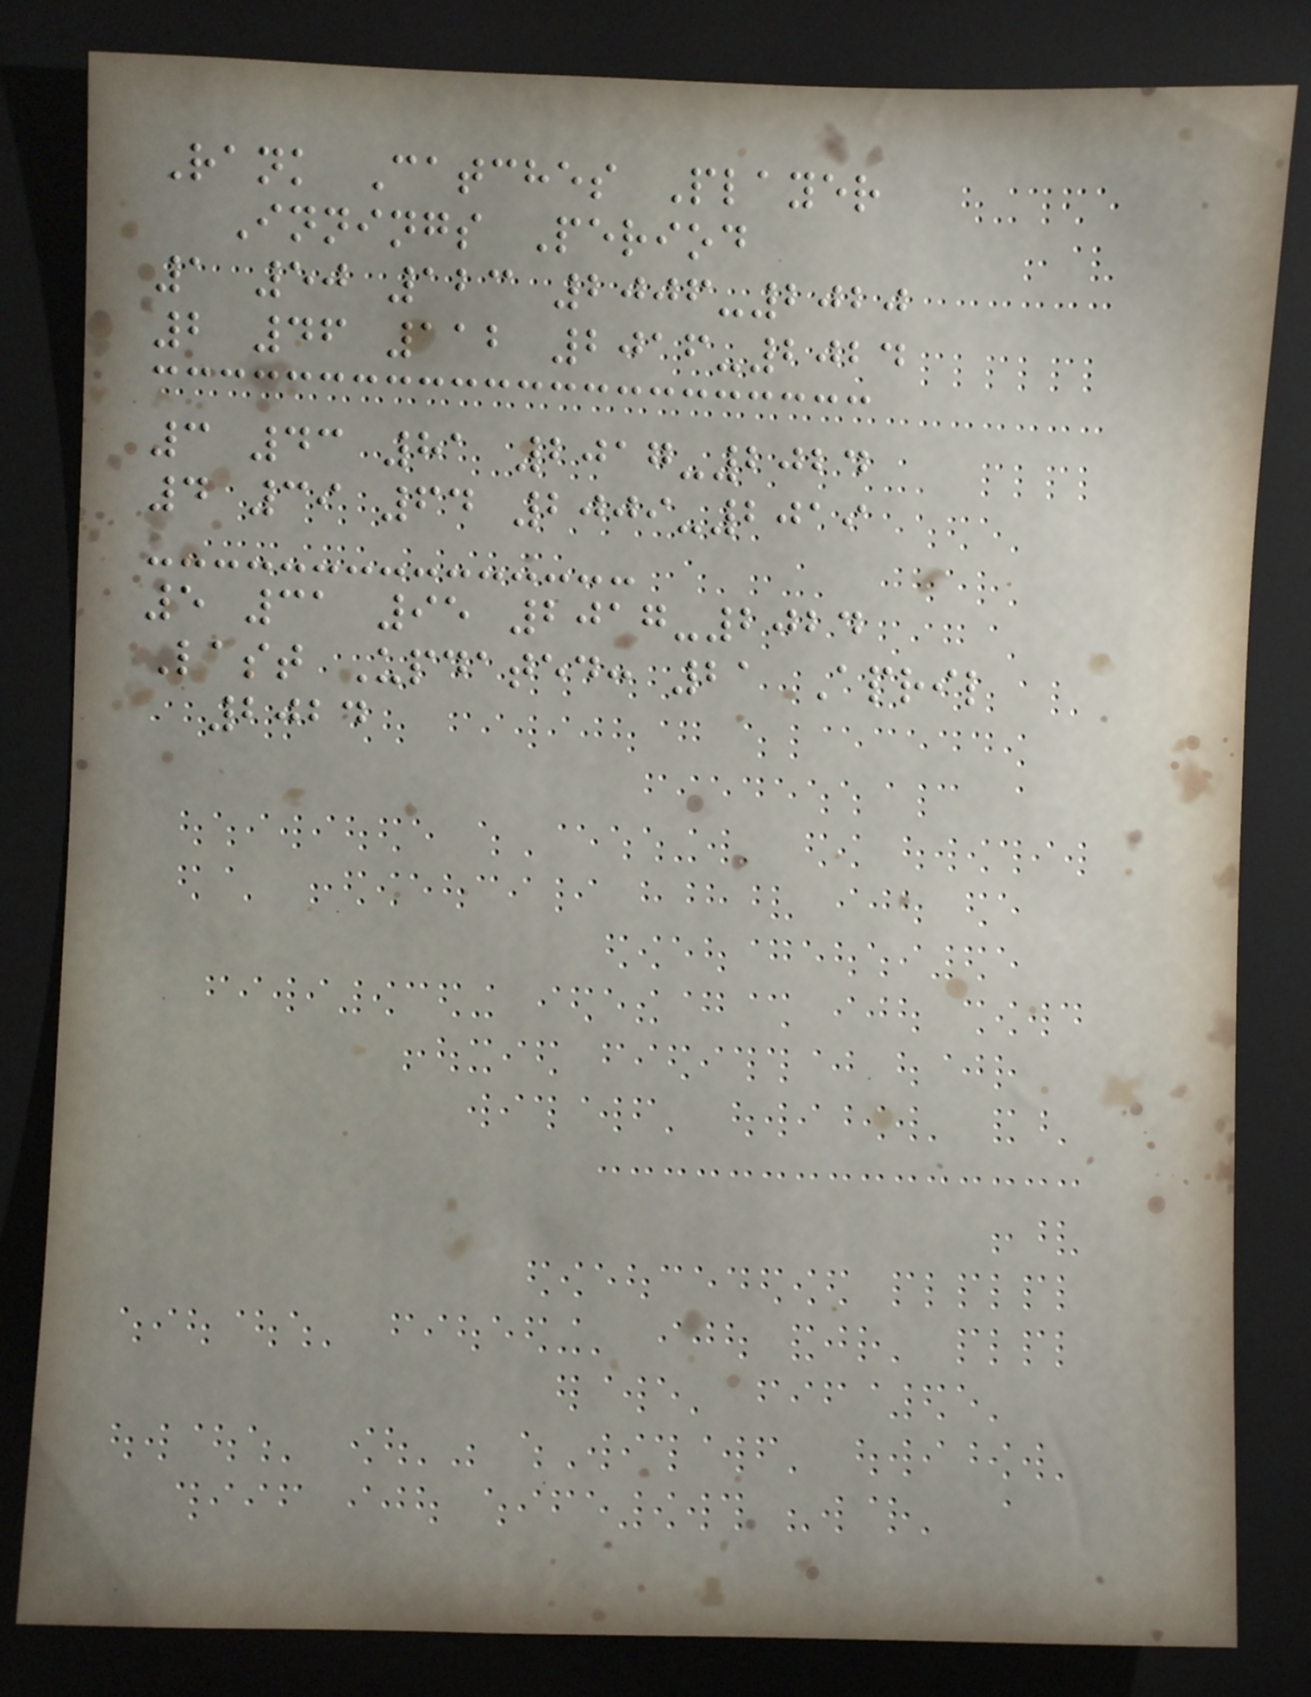Rank Catches Player
Innings Period
1 50 123 2006-2020
2 46 112 2016-2024
3 43 81 2017-2024
4 39 64 2009-2019
5 31 95 2017-2024
Last Updated: 21 April
2024
